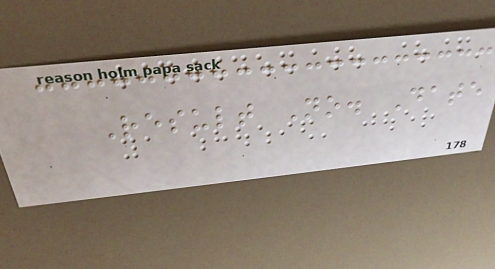Result No. Date
